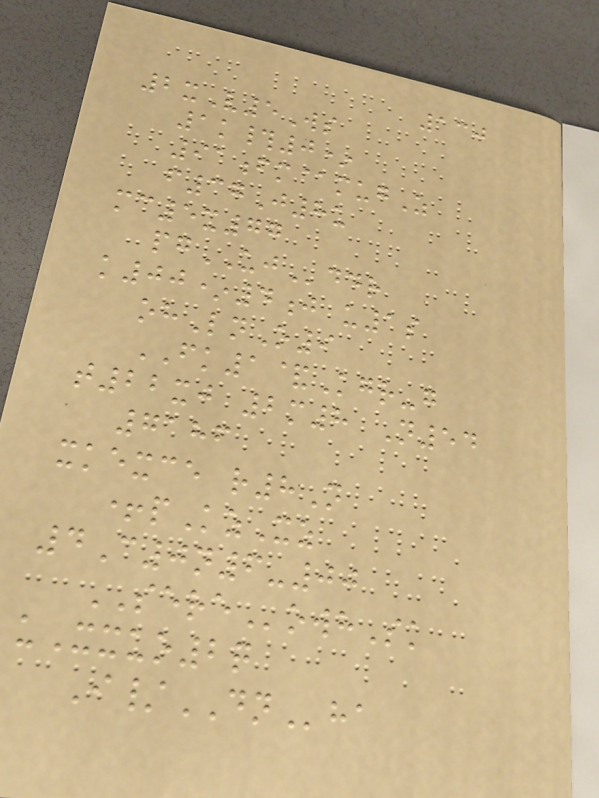130
2xV5Ws
1k#0*
91fm@mugZ
f37J8u
mc5x77
pgUJddr
k00*4j u1s
ohLnO9
FK1&Kgr-g
t22xj 2m8 N54
7186
xkexce r8N
+pKzXz
4C0n6-00
SEREowhSk
uXxuo2q
I/DNha
